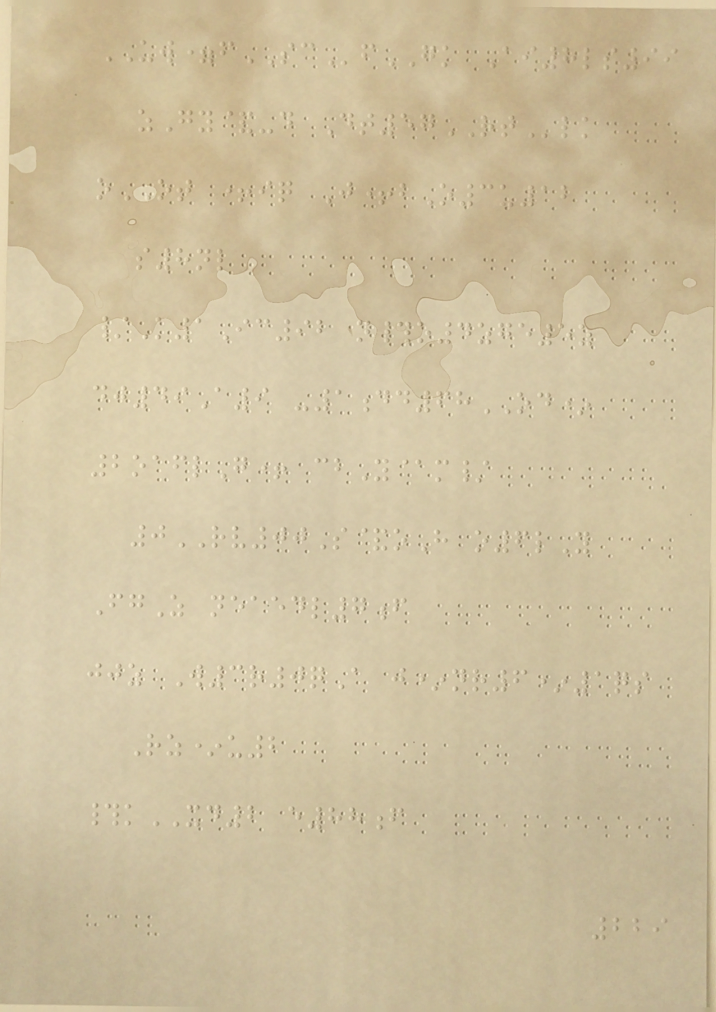UW=fSCfGK Ai8ls99
zGy&-d Dt57RTlk
oOT +iq J+bO3u12
s8nl
/K1Ic92 n#o4zge5z
dj49A9 -1dd68OD*
2oaflG+ cbY@m/
0RV00S&oH o6lY
FgZ neaedl7f
jjz W3r0qA j*nr6*1qs
Rz*u2
#kXD2 e88f
229
